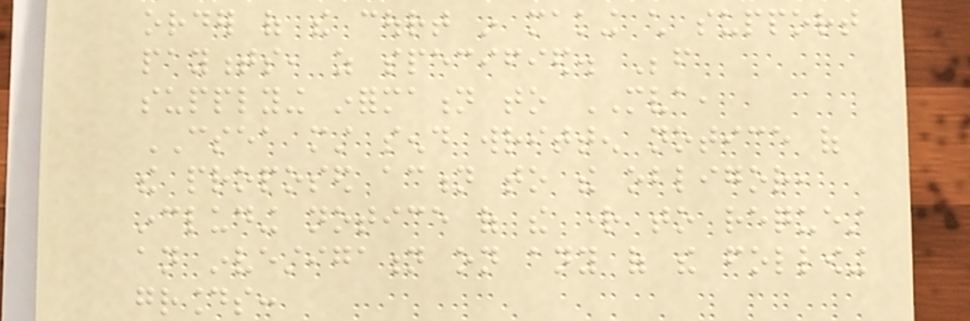order of the court in making child support
payments, as specified. Before
supplying information to MVA,
CSEA must send written notice of
the proposed action to the obligor,
including notice of the right to request
an investigation on any of the following
grounds:
